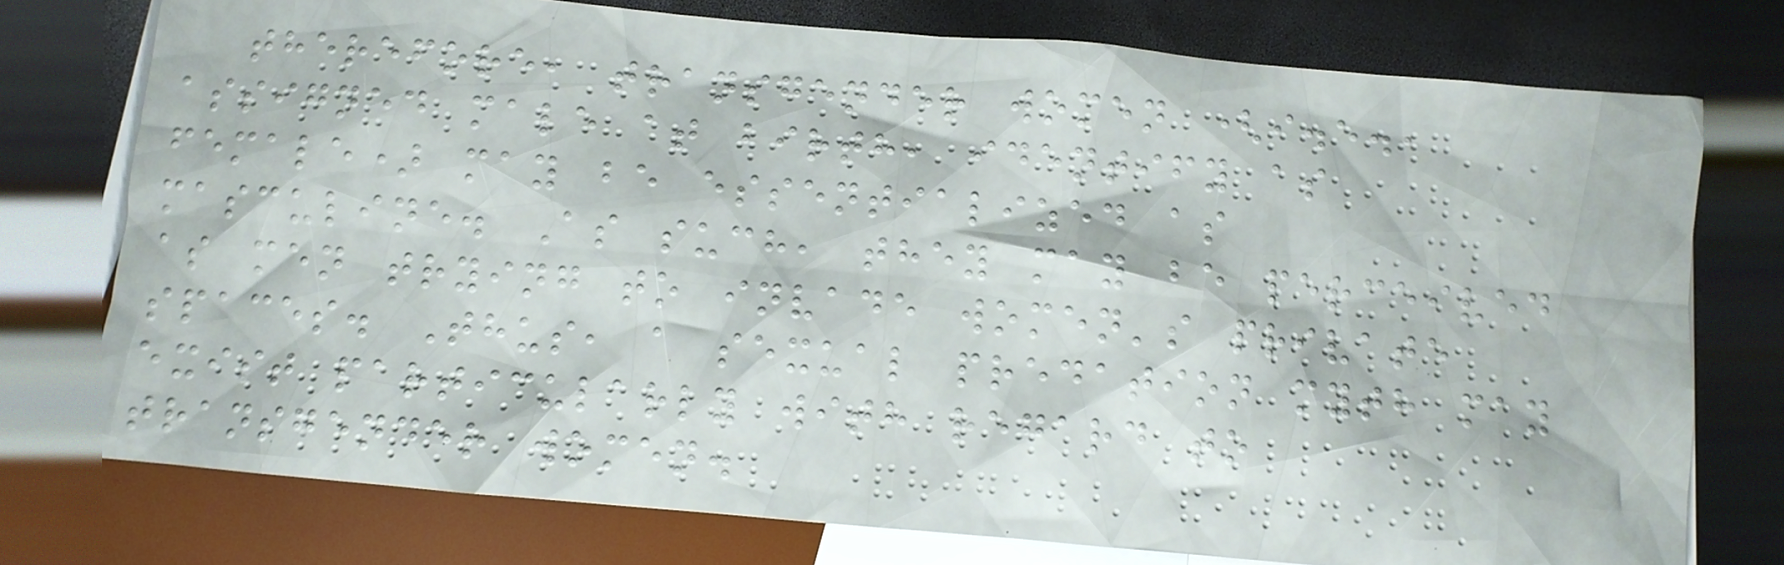therefore, transgender women (i.e.,
assigned male at birth, identify as
female) may be essentialized as
masculine. As such, they may be perceived
as men trying to invade women's private
spaces. Thus, a sexual predation myth may
exist particularly with regard to
transgender women.
